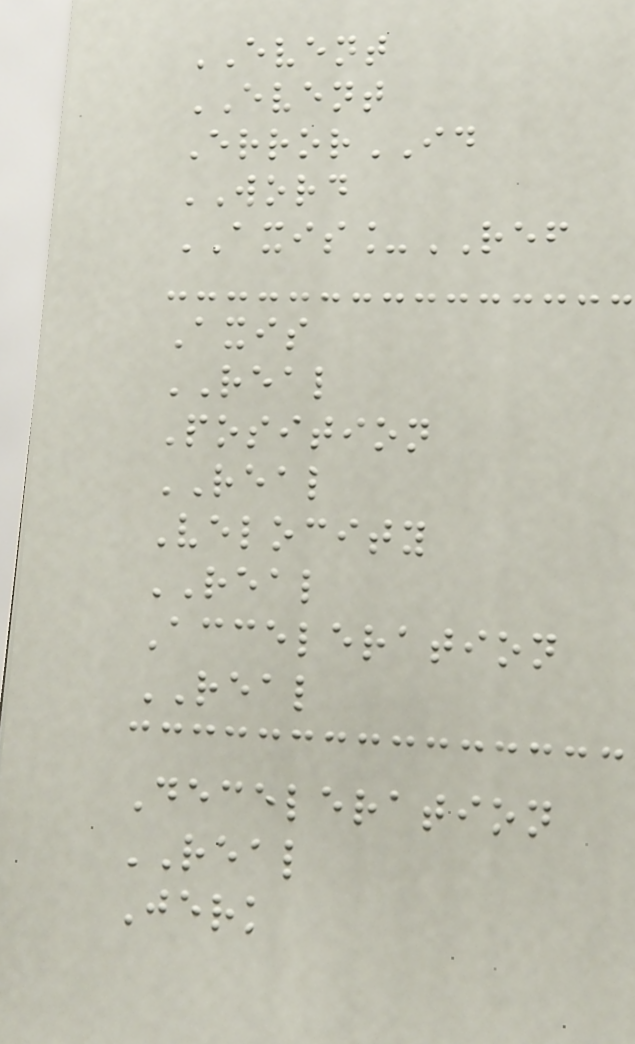EVENT
EVENT
ErrorID
WORD
AXIS_REF
Axis
REAL
Position
REAL
Velocity
REAL
Acceleration
REAL
Deceleration
REAL
Jerk
